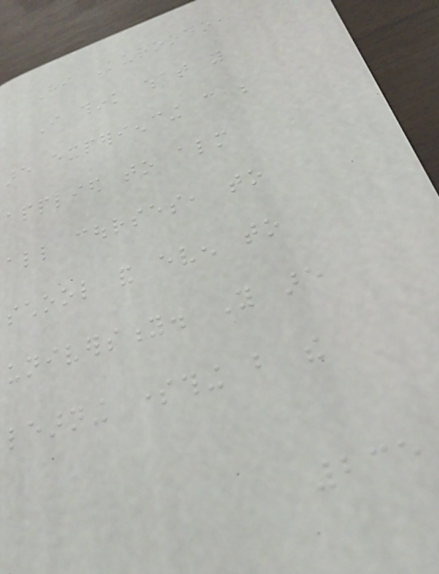Hi Kuroodo,
I think what you
are experiencing can be
applied to almost
all courses, to
school and even to
university. You are
learning something but the
235
